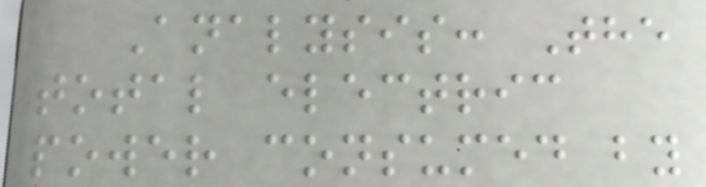Analysis: The
total electric
power consumed by
